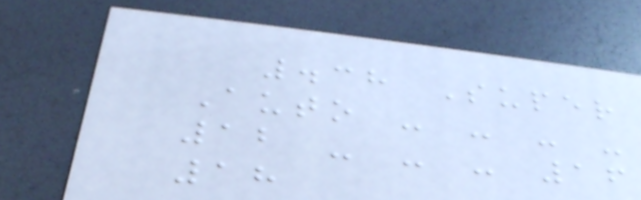.38 Super
Auto - - - -
12 - - - 16
18
